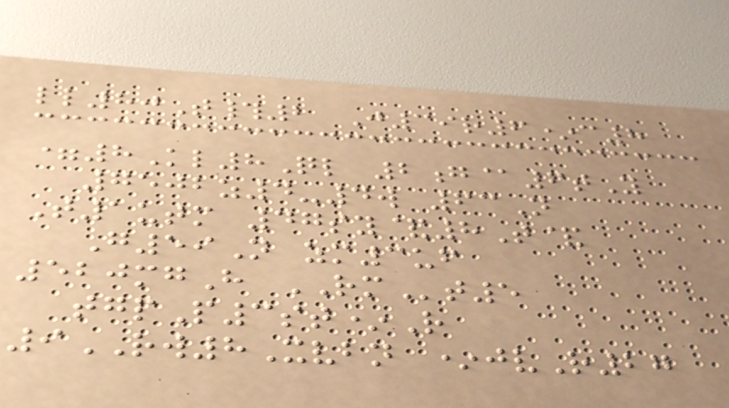ll80T#2 J39r6*c8
=8Kl8Ql 2g@6tY
7502z4-4w 63N
T1utm 47sy&8T&
G59N zm3uf
520mgH RMt5
tgpP3st*R
9RW8Xvbn *jvR27
